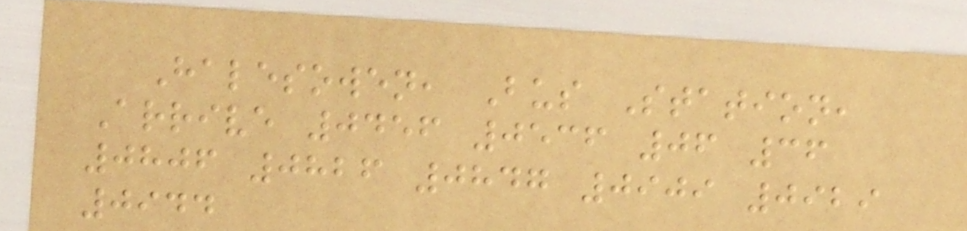Halesowen, Bus Station,
Arrive 0456 0536 06 36
0806 0826 0847 0909 0929
0944
